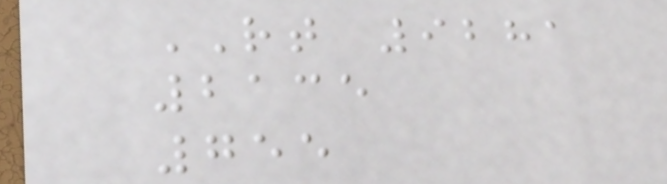RT 9281
2135
755
